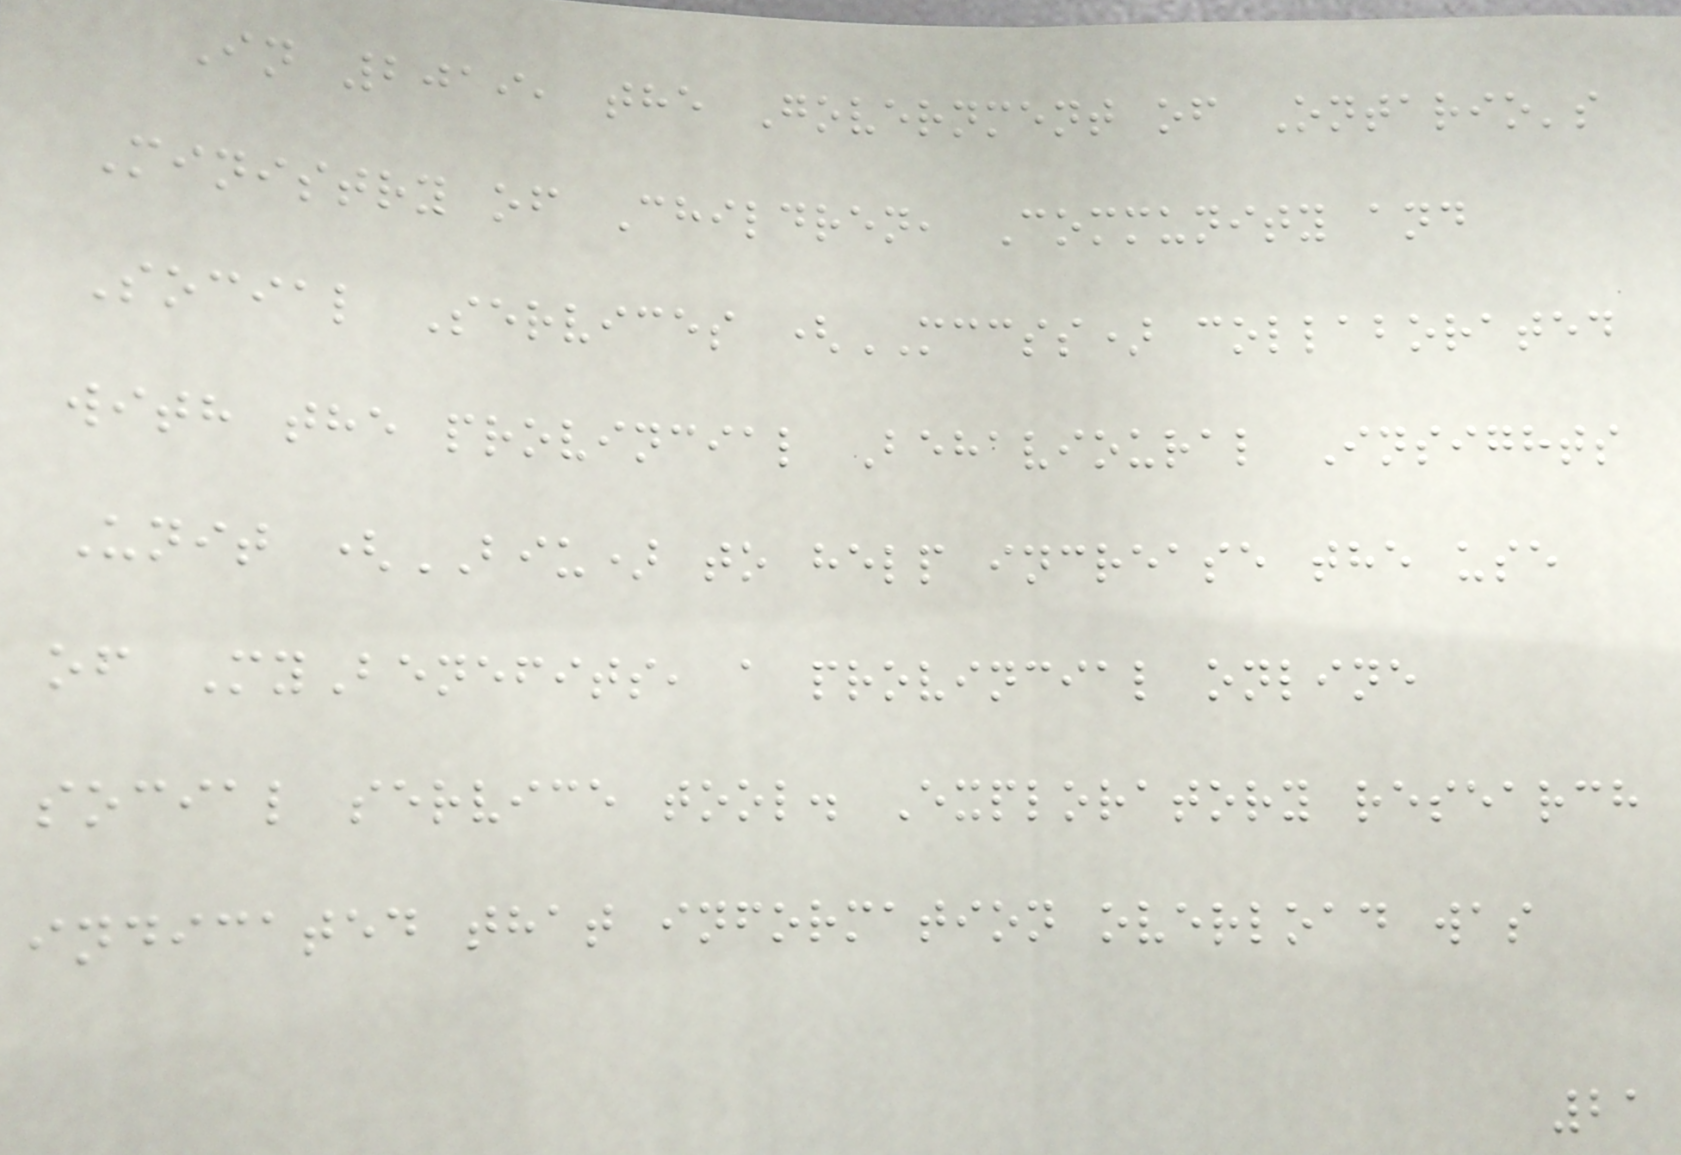In 2019, the Government of Ontario's
Ministry of Children, Community and
Social Services (MCCSS) collaborated
with the provincial Behavioural Insights
Unit (BIU) to help increase the use
of MyBenefits, a provincial online
social service tool. Exploratory research
indicated that information overload was
21
